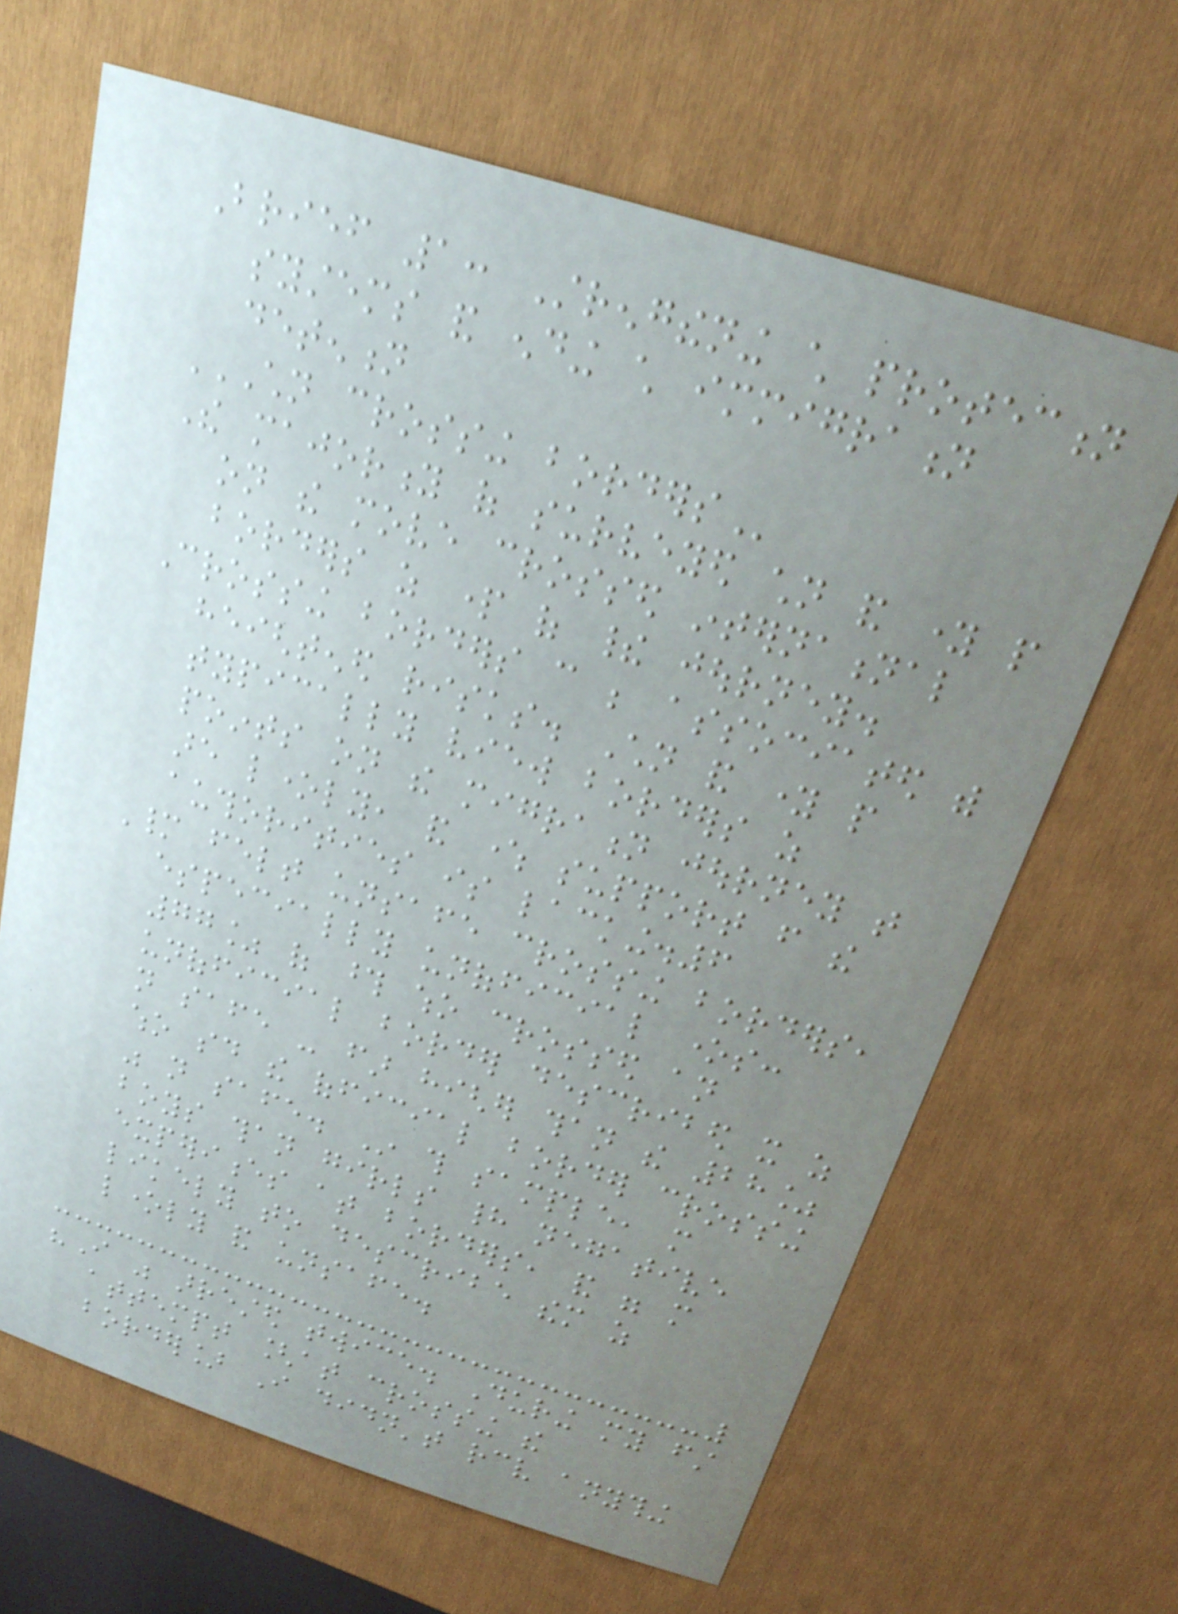Brief 1: Strengthening child protection
systems and ending child immigration
detention
CHILDREN CROSSING BORDERS
The majority of surveyed children and young people
on the move crossed international
borders as part of their journey.
Crossing borders can be associated with
heightened risks. Children and young people
typically view borders as
points on the migration journey that
are lonely, and where support from the
authorities is lacking.6
Many felt unsafe crossing borders,
especially unofficial ones:
77% of those who crossed an
unofficial border described it as
not safe - far higher than the 28%
who said the official border crossing
was not safe. In this sample, more
boys than girls had negative
experiences at borders, and were more
likely to describe them as
lonely and unsafe.
"I was arrested twice. During my first
attempt [at crossing the
border] I didn't receive anything
